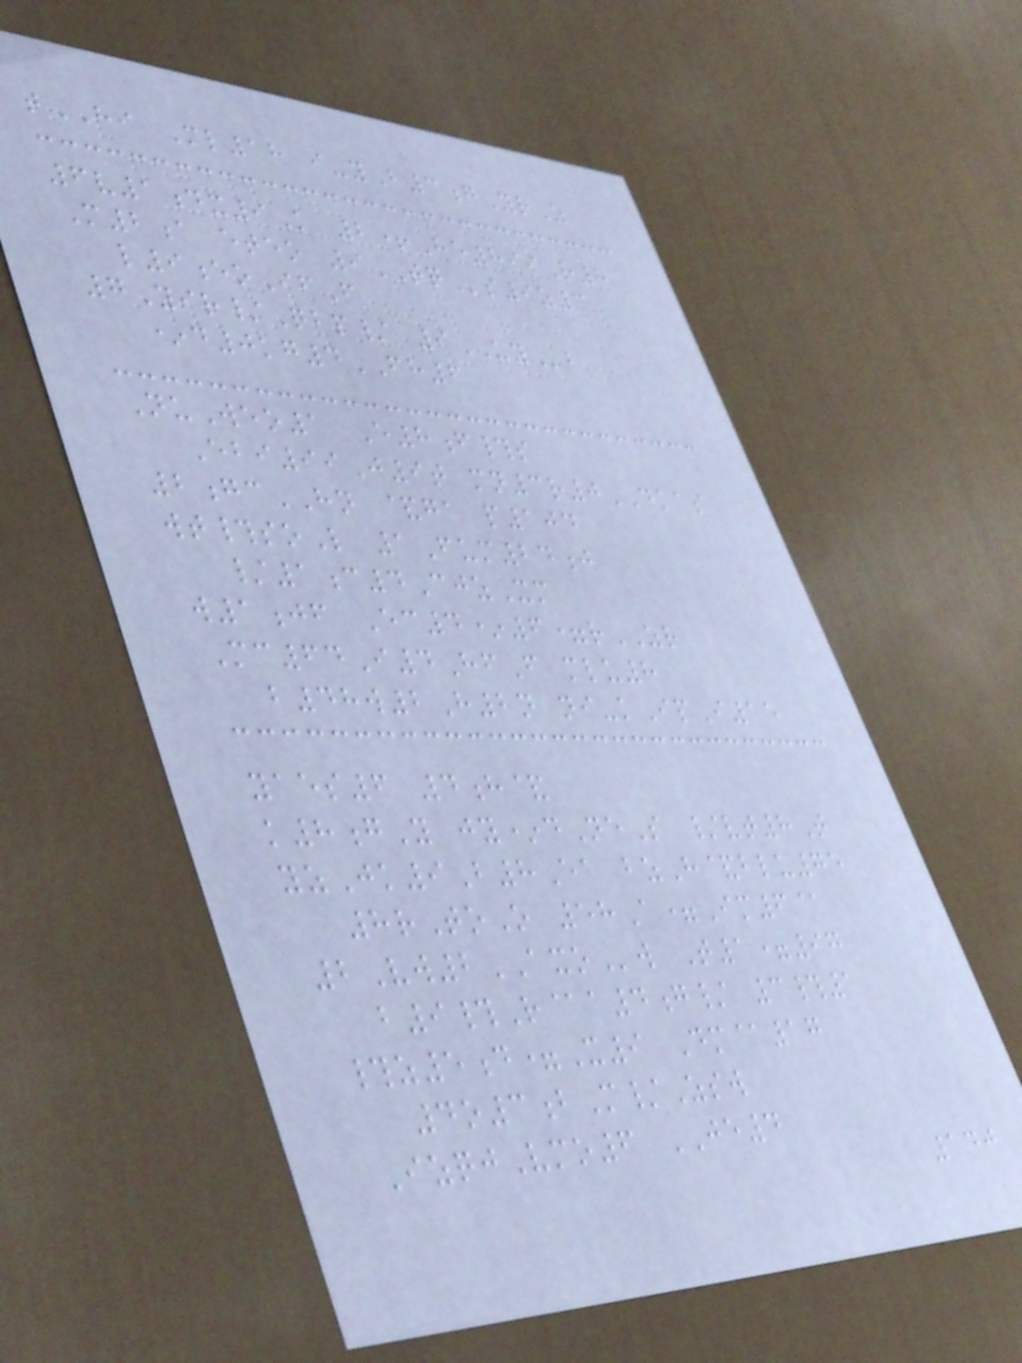tHI Ml18 i-yB3gYrZ
6v1dx9K 2+He899R8
M2a eteo 9TQs9z3
l9eoIfF
7Yir/Qbp/ 9UYb
*d0kg4FH6
NuWeo1 E8f#s
Ebi99J9t mn3r0DKAS
2gcHN &ga p104
wt#soL 1Fum24j
/1c4CjzXm
w1jf Ec4*6=rZR
Mc64I4HfF mlu8
b48w2H2n ni-kIpI15
yaes6 4h&
k8gY jy*dNeS /vt8T
yzJk9B8Ea bzH&blu75
8rToO 58A=Im6@
2Vw2AXOw T1=97
b9#R@a4g/ 3#1
#z5d=X9 Dm@17
4o3bM/Zsw
IzqjVmo6 JE4
140
